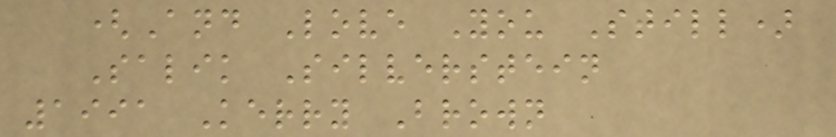(And Love You Still)
Salik Silverstein
1991 Kerry Brown
